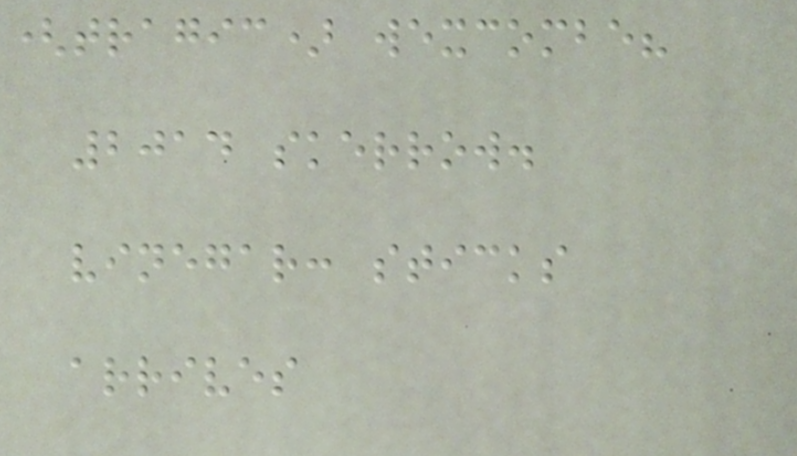(tragic) wexcombe?
2014 skerrow.
vinegar: sticks
arrives
